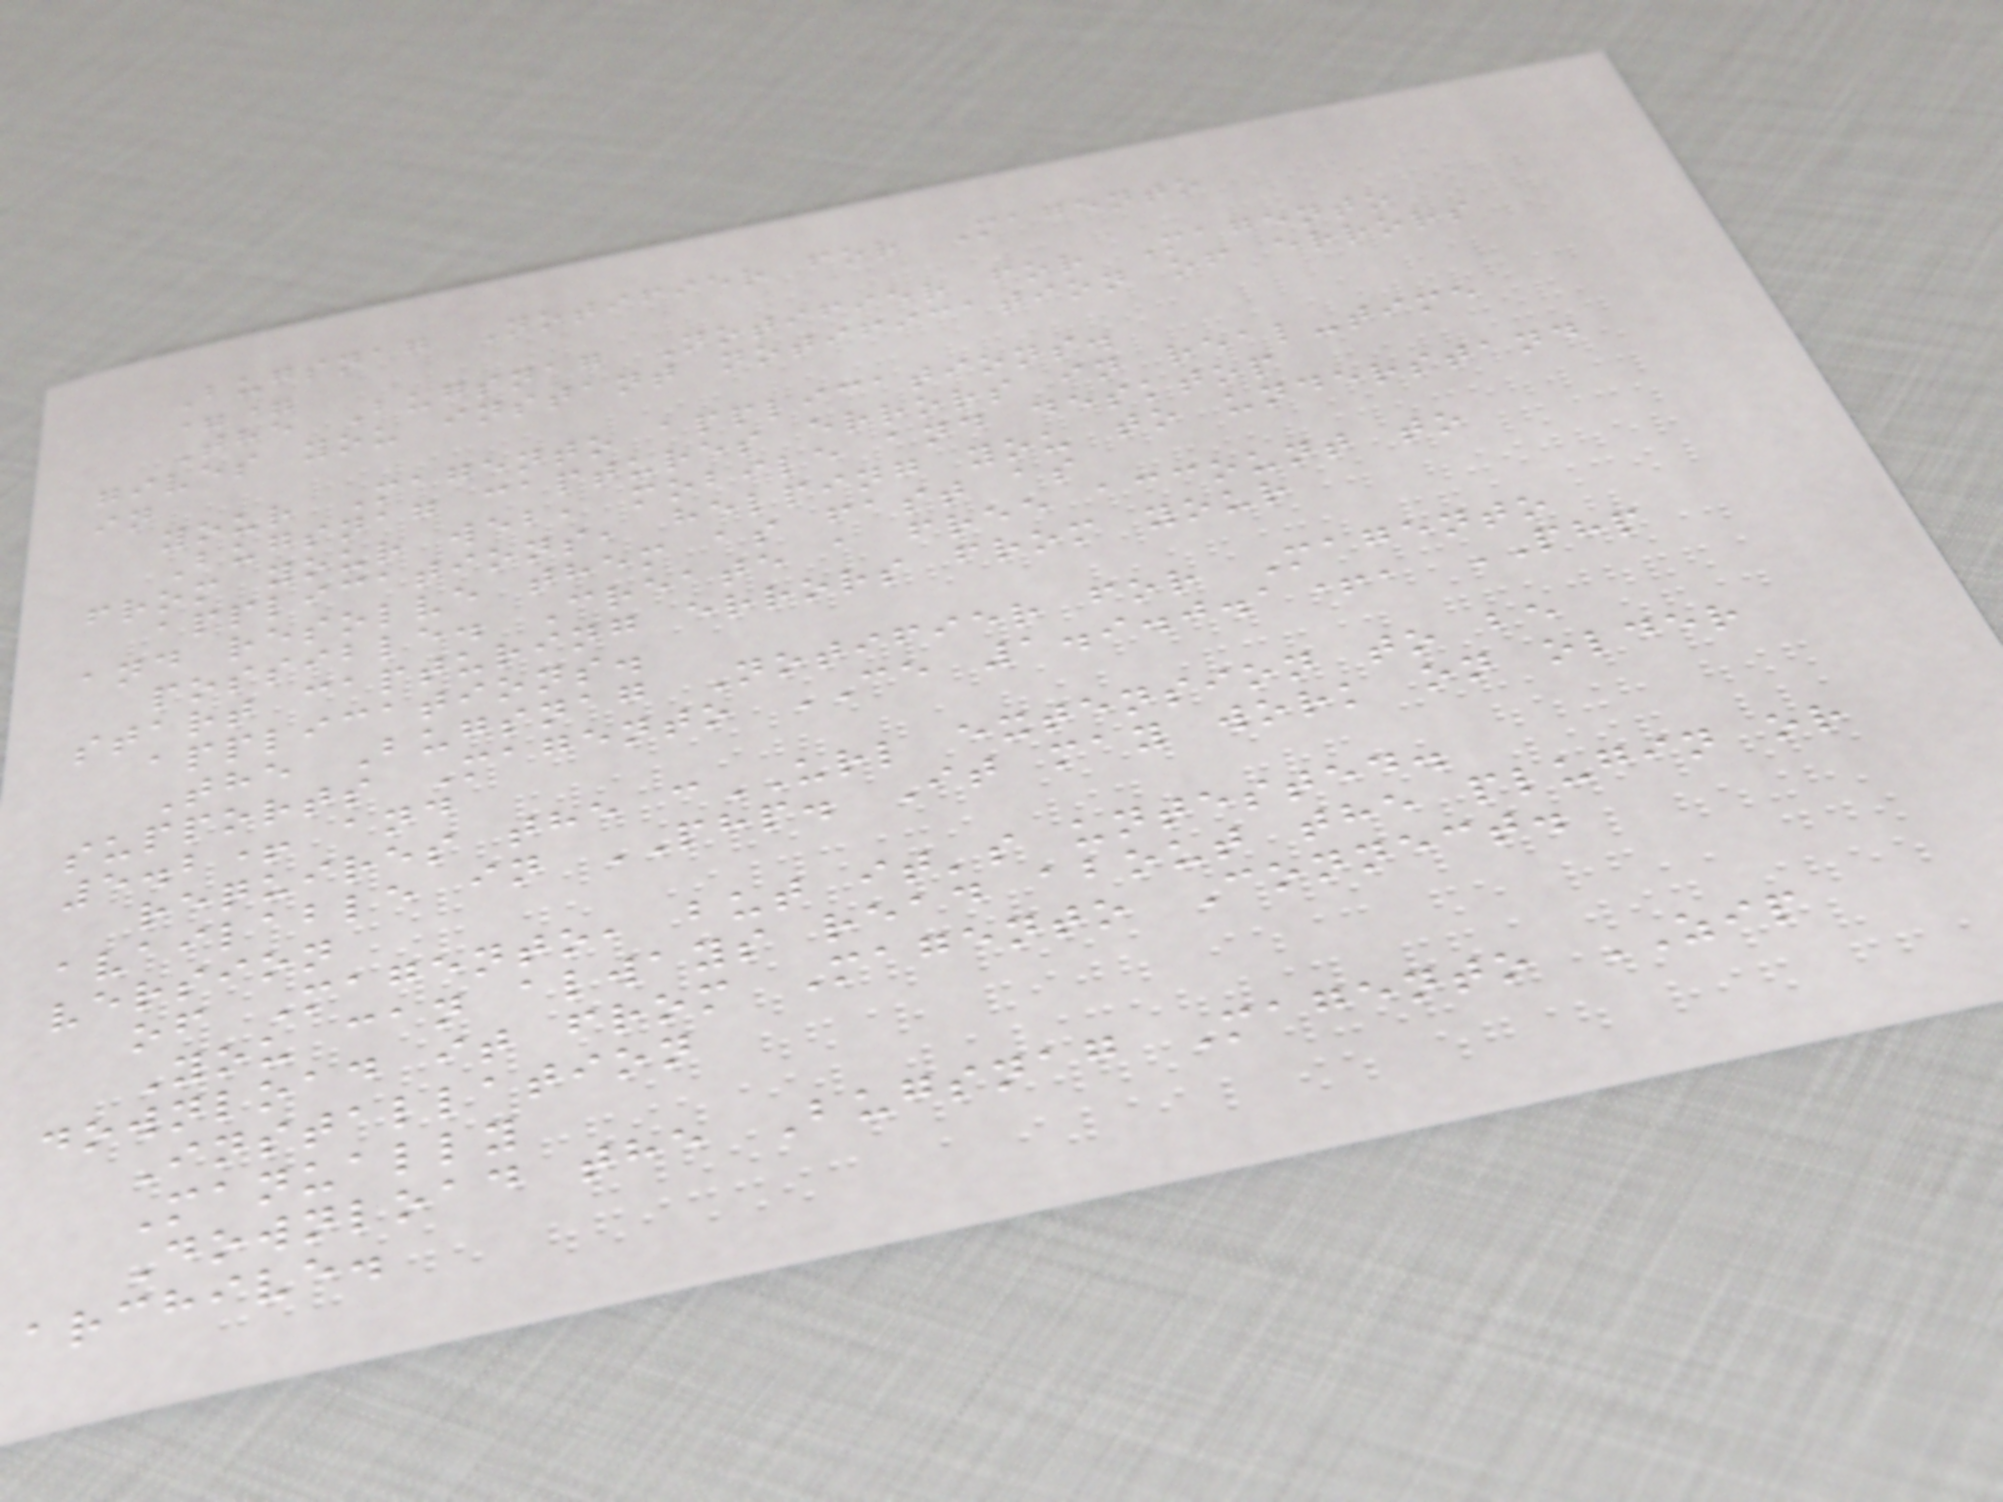Bugsnag Notifier for Magento
==
The Bugsnag Notifier for Magento
gives you instant notification of errors
in
your Magento applications.
Bugsnag captures errors in real-time
from your web, mobile and desktop
applications, helping you to understand
and resolve them as fast as
possible. Create a free account to
start capturing errors from your
applications.
The Bugsnag Notifier for Magento
supports Magento CE 1.9.0.1+, PHP
5.2+ and
requires the cURL extension to be
available in PHP. It may work on older
version
of Magento, but it's untested.
You can always read about the plugin or
download it from Magento Connect.
Installation
Manually
Download the Bugsnag Magento ZIP
archive.
